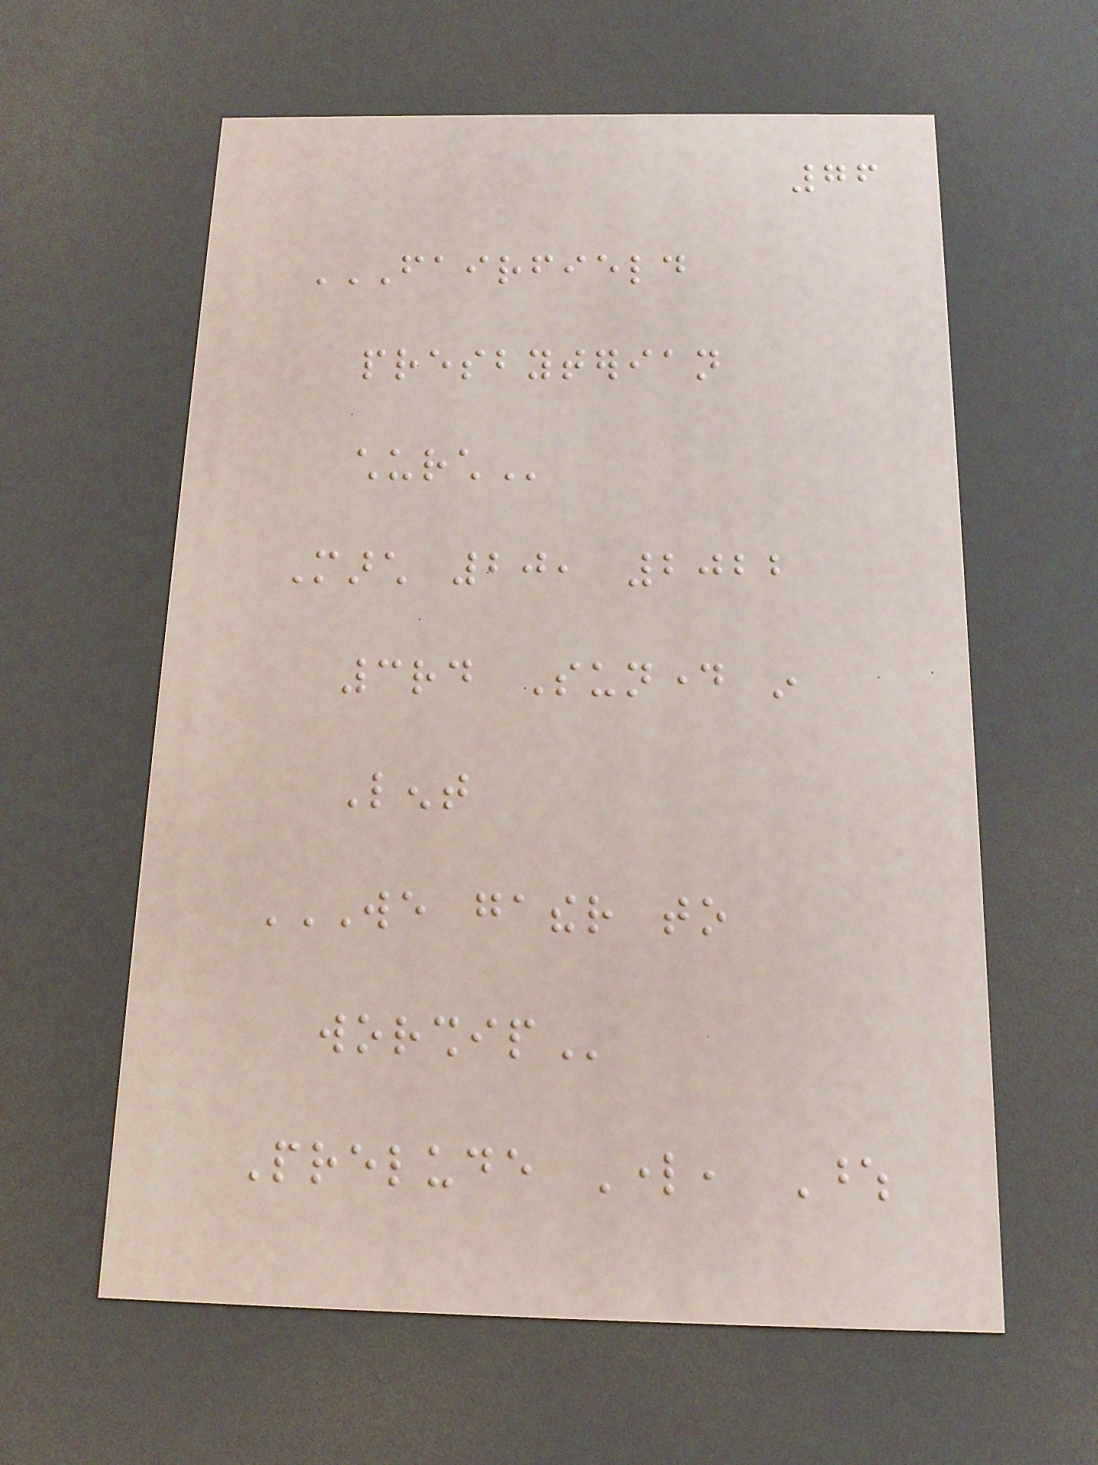76
FAIRFIELD
PRESBYTERIAN
CHURCH
March 20, 2022
3rd Sunday in
Lent
WE GATHER TO
WORSHIP
Prelude Lord, Whose
